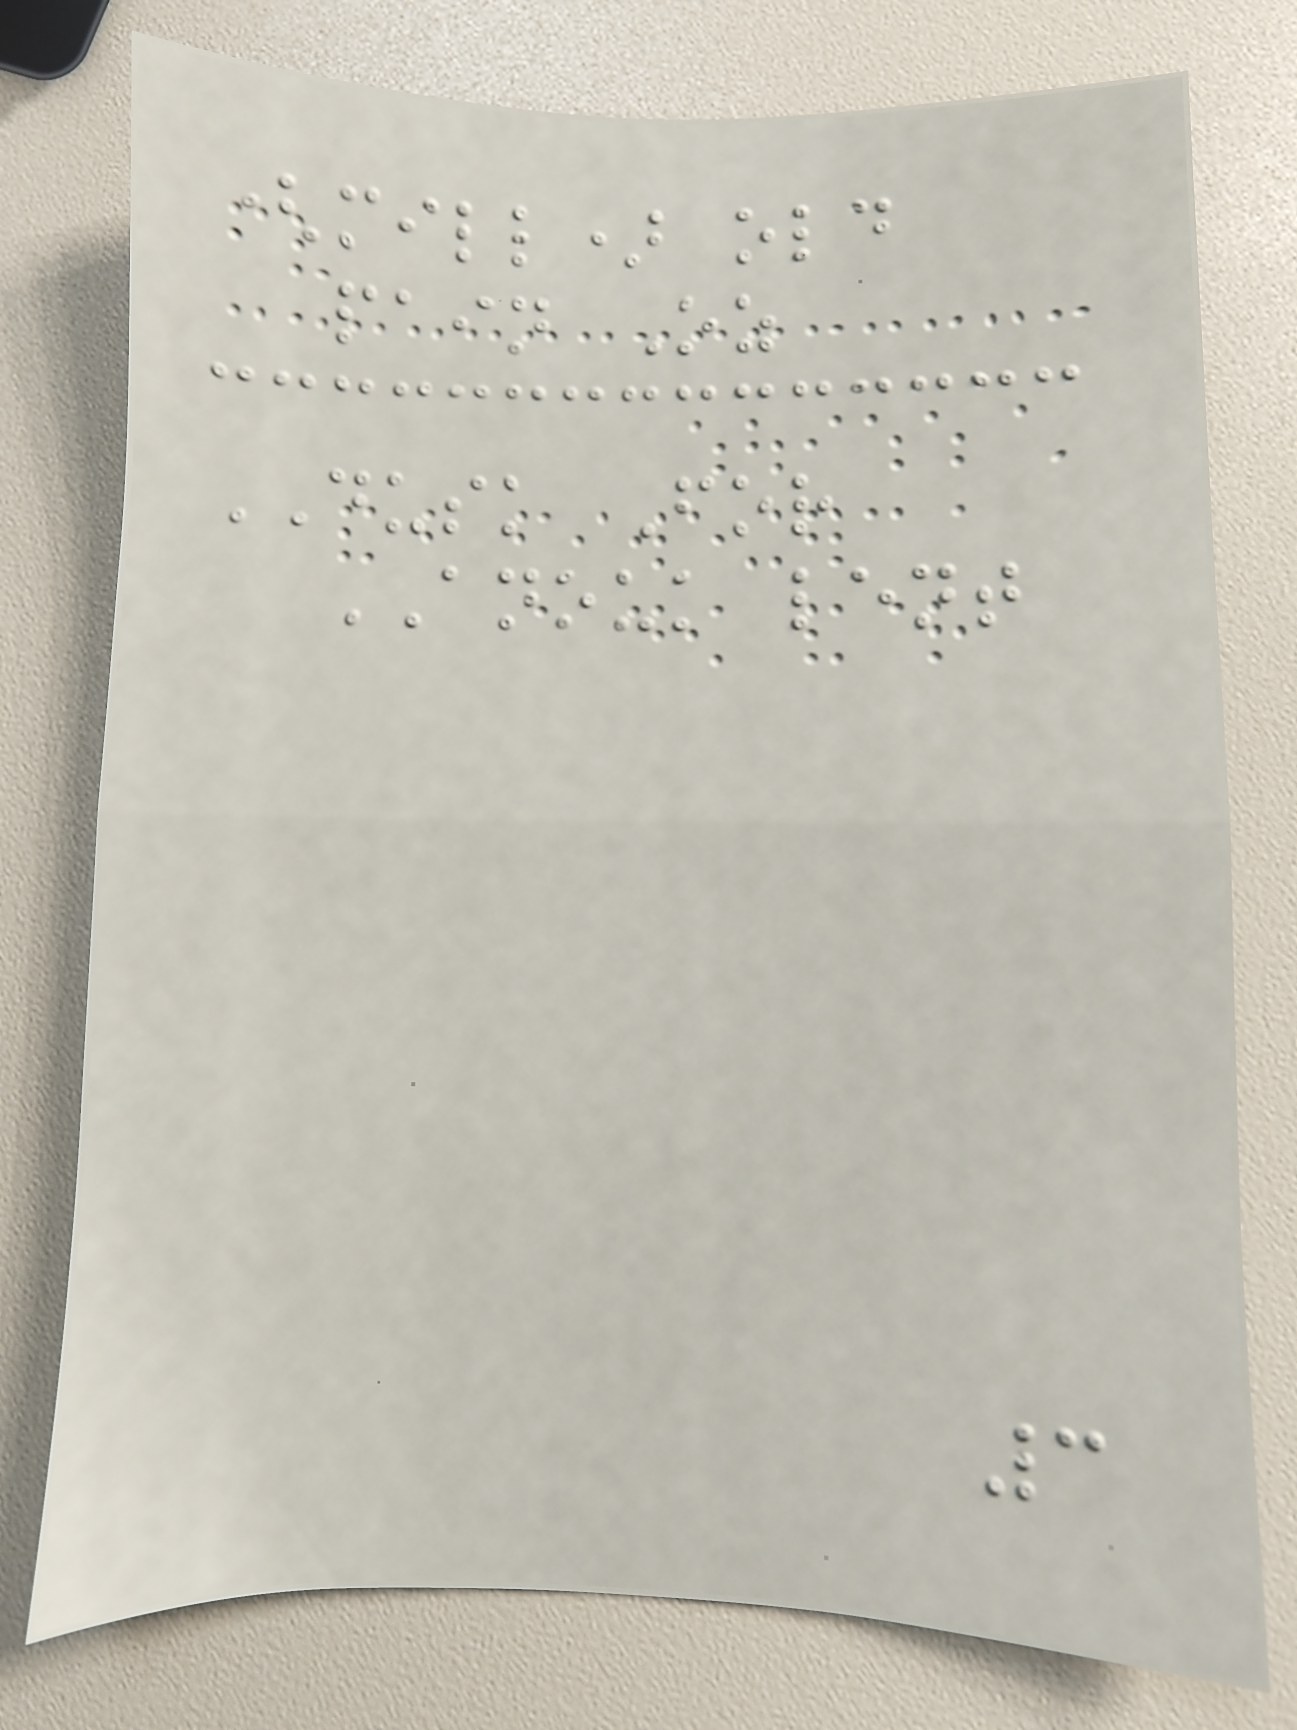(mill) old
pain Oz
DUSK For
ANOUK lent
3
